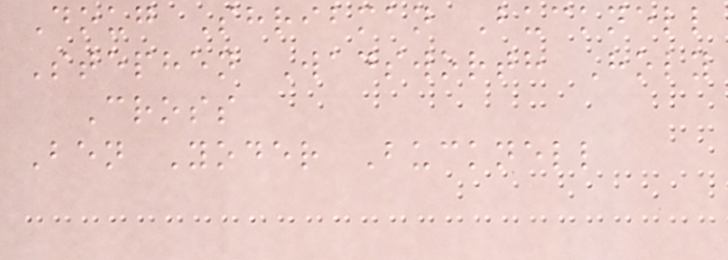Doug Shribman Bucknell
Stephen Wadsworth Holy
Cross
Ben Yoder Bucknell
